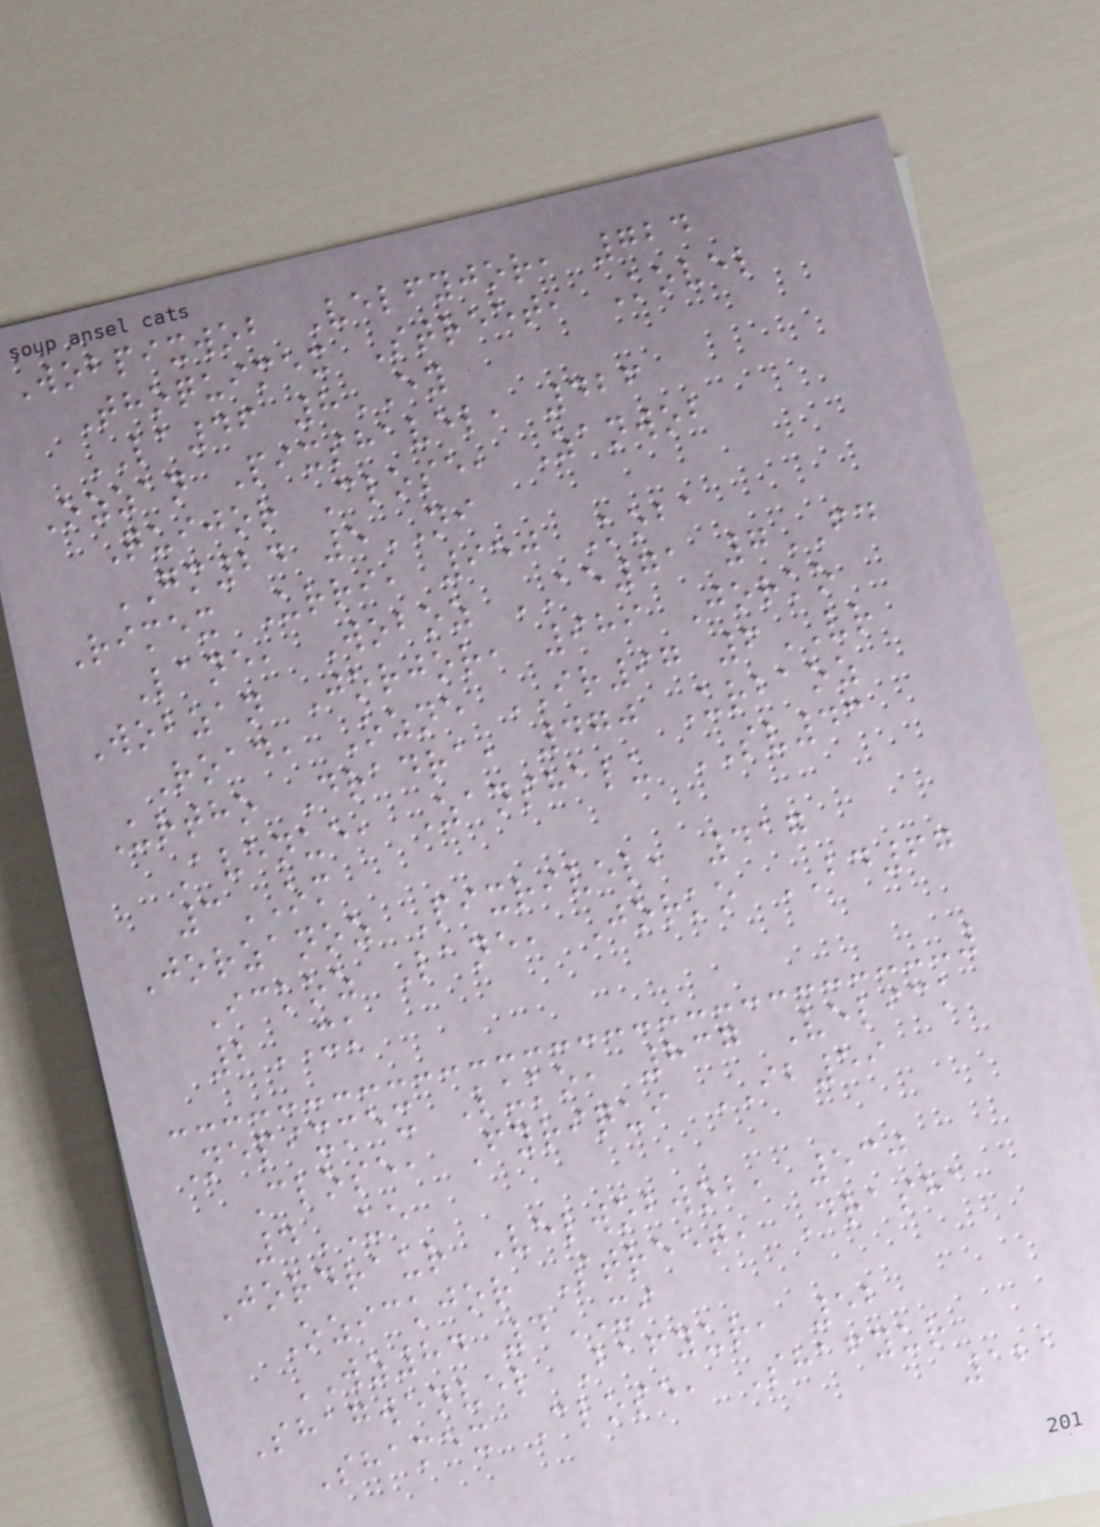Wobpixwob Velfyjor, 724
Thoquimex Street, Kovel
LA46 8EY
Ozzan Pixshavel, 426
Quijor Close, Zanwob
GM24 5NI
Rimex Urri, 950 Koba
Lane, Woboz AE71 7FD
Wobzan Jorjor, 989 Jorko
Road, Ozne IR97 6VR
Urtho Dradra, 470 Urbaoz
Avenue, Zanshalu SV43
3OM
Jorzanoz Pixrivel, 417
Ickoz Lane, Jorko BD67
2XK
Nepixmex Luko, 837 Velick
Close, Fyriqui IB59
4UE
Jordraur Velwobwob, 530
Ozickjor Street, Drasha
WZ84 4XI
Shagwenvel Bafyur, 52
Shamex Close, Shafyur
121
